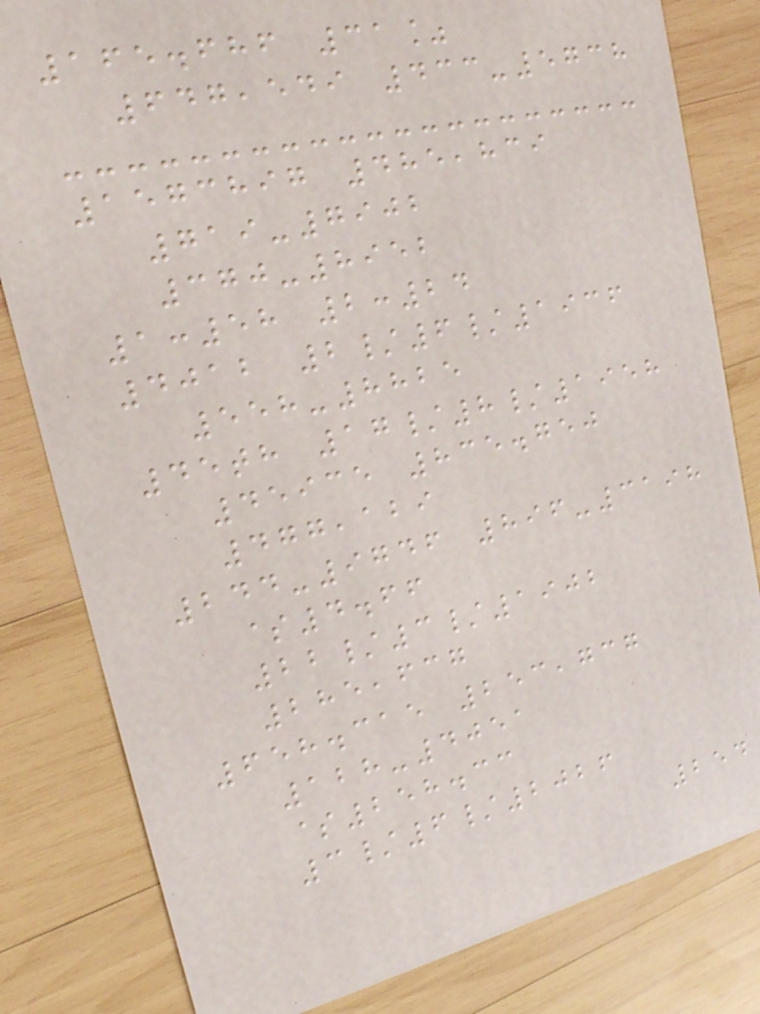165.686 31%
647,549 433-5738
1573897 485,839
719-7902
370-8952
1:58 2:24
4012 2/6/1936
558-8825
45th 17/8/1958
45935 835.750
477,129
244-9746 896-3198
$4.66
22/3/1902
285,637
658.315 253,737
128-4051
$258.33
3/6/2026
254
